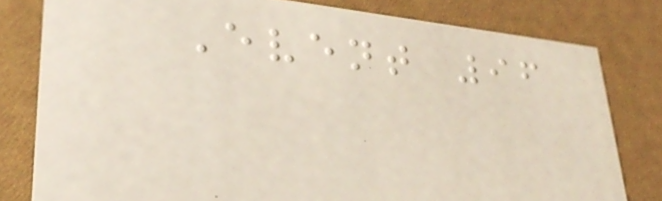Event 96
